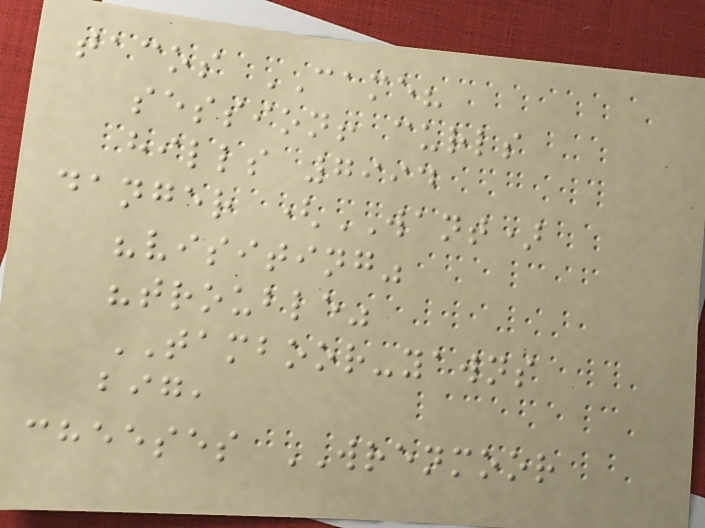tacos CAME?
session! curls
hills 7994
danger (WANT)
"visiting"
"trouble"
TAMBOOR-yawns
big,
cheeses WRENMOOR
